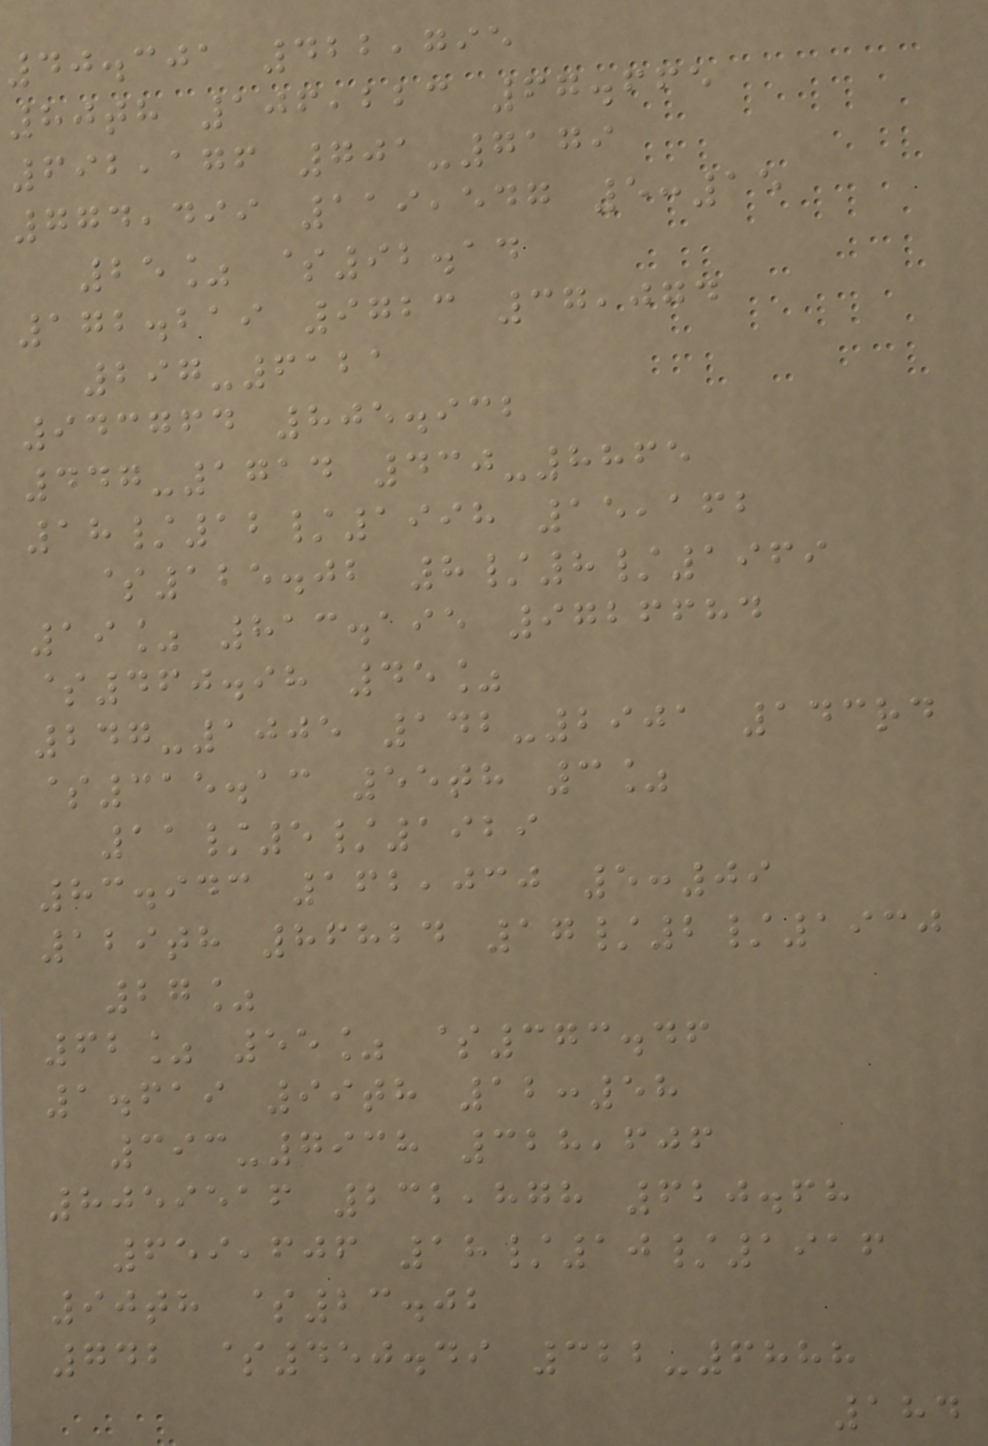40.301 422,795
80th 106,223 67.665
692,176 701-7179
774,499 119,547 5:15
25% $92.14
172.219 9723 37,074
297-6121
943764 805.932
447-1714 430-8865
18/12/1998 15,162
$125.02 8/8/1969
19% 813.195 9726684
$460.98 45%
247-1005 142-2901 143rd
$315.13 55th 3%
11/5/1929
83.943 162,030 5:09
129th 86824 17/2/1930
27%
62% 55% $373.46
1.619 99th 12:58
393-7938 328,606
8059516 232,878 620.68
659,606 18/10/1916
90th $23.02
742 $450.49 322-6888
184
